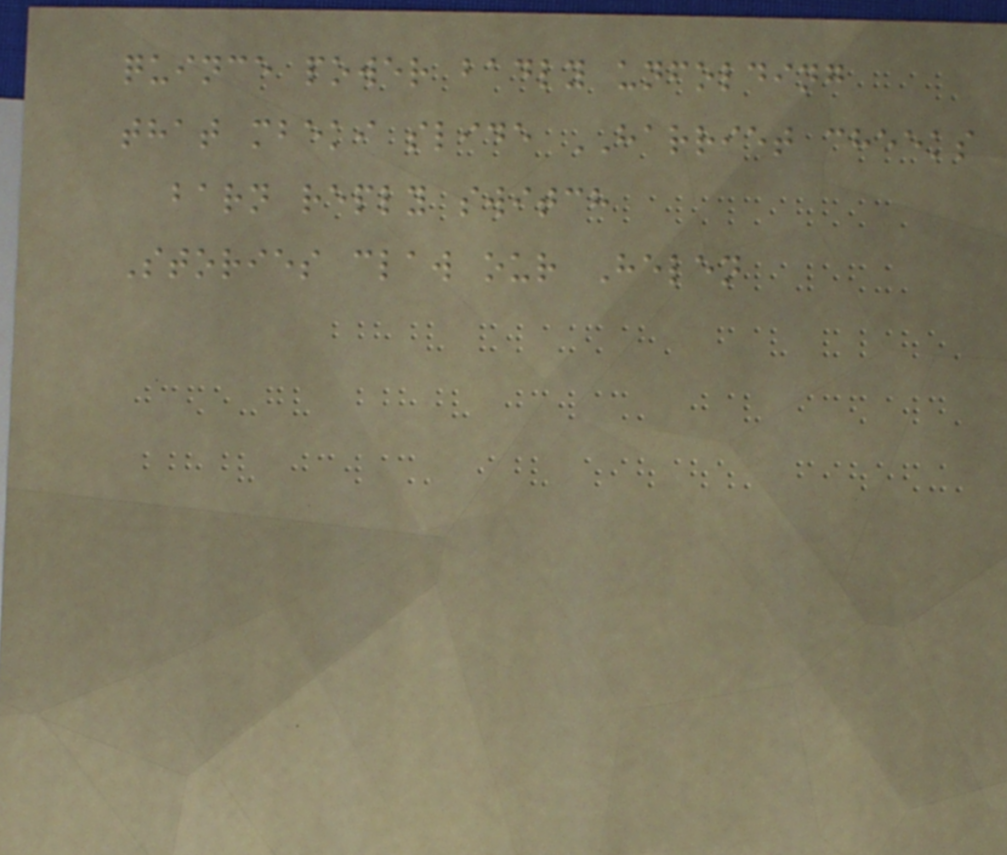quince power badly unfolding
that mbeki slide HARRIET cheeks
barn reply switch
Stories claw our Helen
